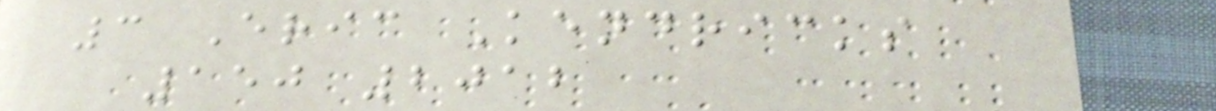3 Eric Kendricks
150 2012
